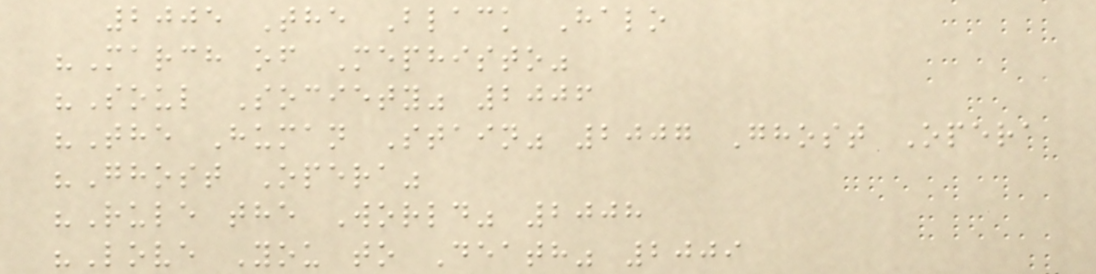2005 The Black Halo
"March of Mephisto"
"Soul Society" 2006
"The Human Stain" 2007 Ghost Opera
"Ghost Opera"
"Rule the World" 2008
"Love You to Death" 2009
